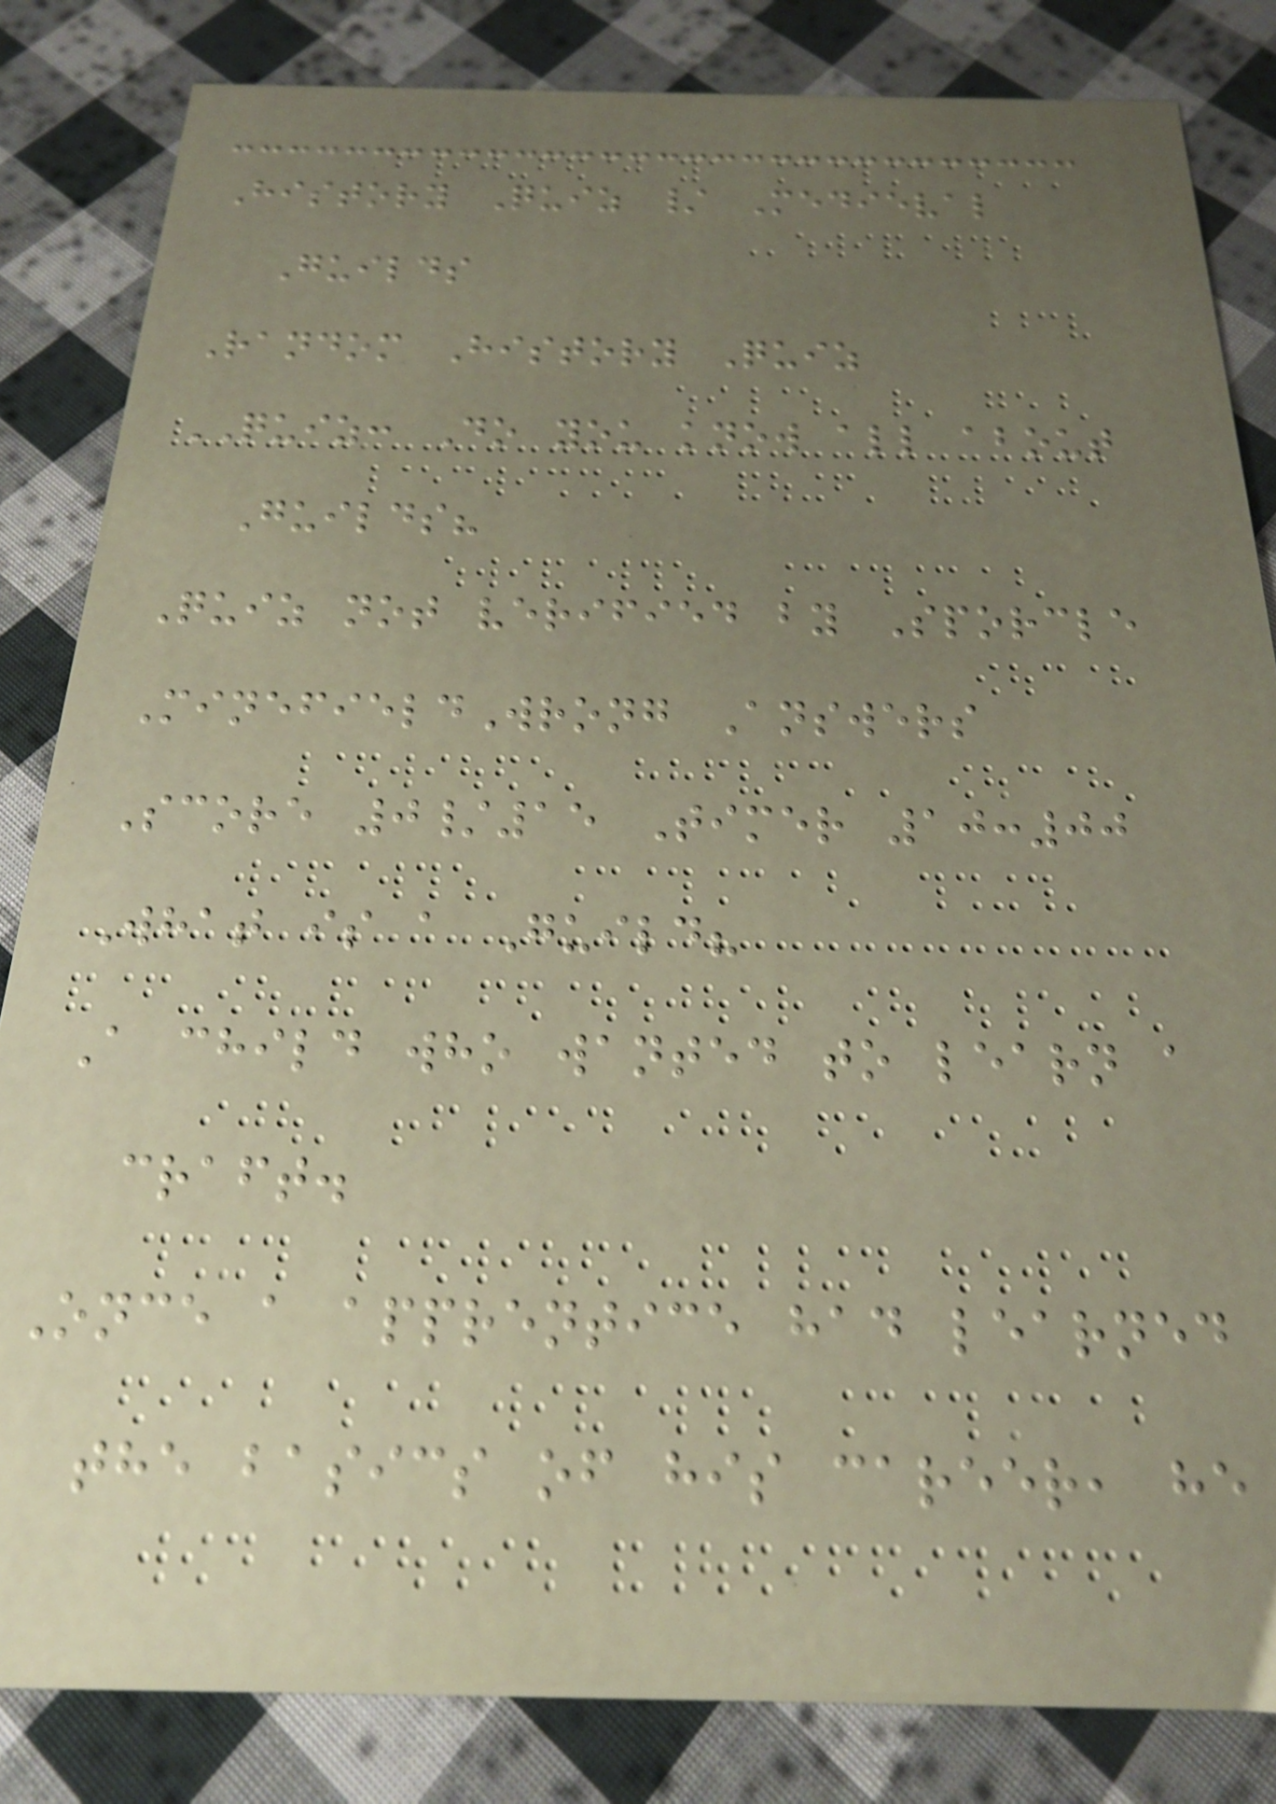History Quiz / Medieval
Guilds
Random History Quiz
QUIZ: Do you know all about
Guilds?
Quiz not verified by Sporcle
MinefieldWrong Answers
Score 0/15 Timer 10:00
What is a Guild?
A child who wanted to learn a
craft.
Once a apprentice had learned
the basics of his career, he
